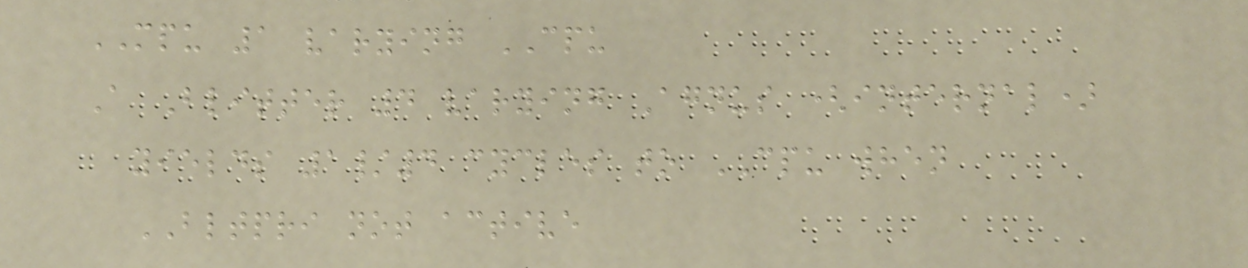MPU 1 varying CPU
A Blitter 4 varying Agnus (internal)
yields 1/4 cycles to CPU when
BLTPRI not active
